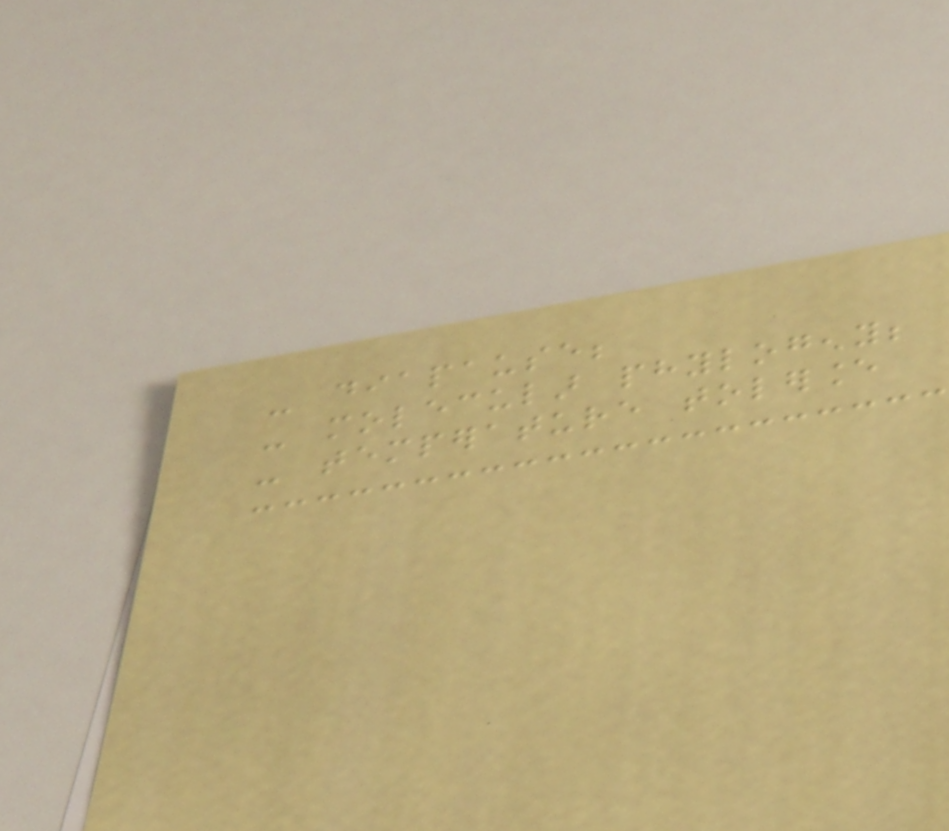- diapause;
- molecular phylogeny;
- temperature tolerance
